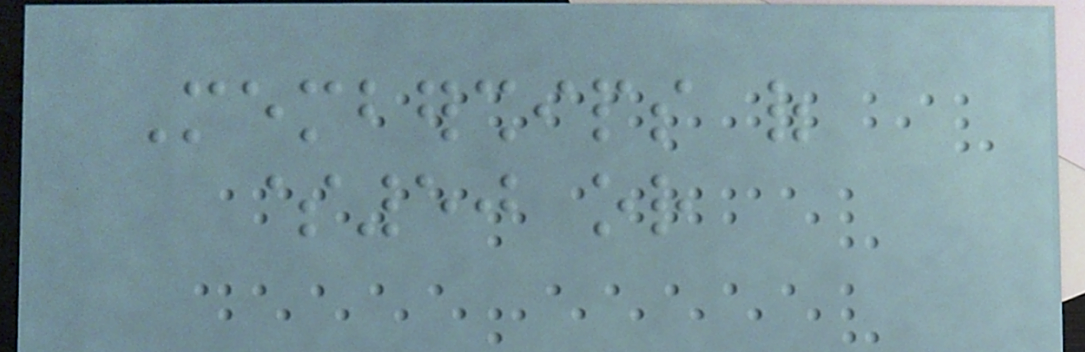Memberships of
$50 or
